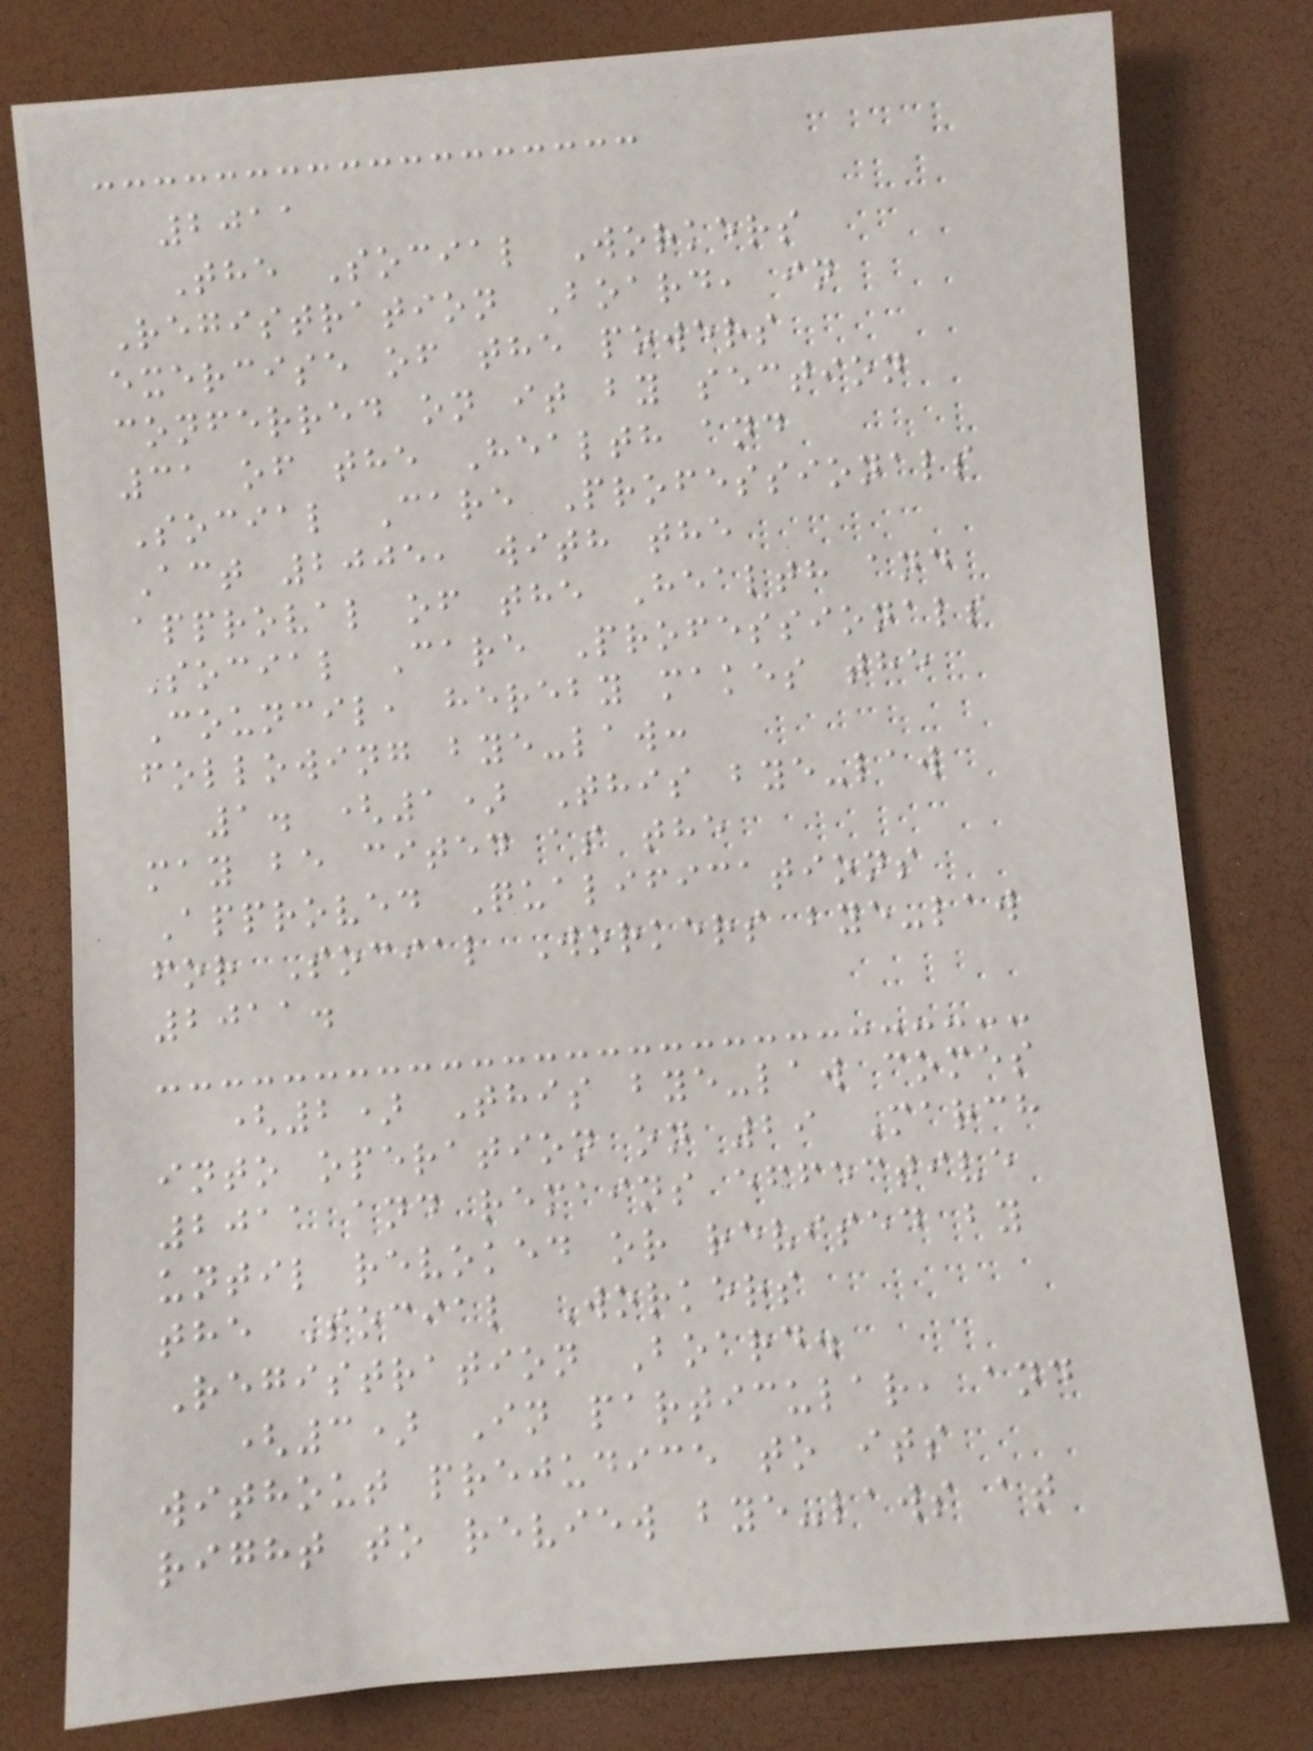2011
The Social Workers
Registration Board, in
exercise of the powers
conferred on it by section
31 of the Health and
Social Care Professionals
Act 2005, with the
approval of the Health and
Social Care Professionals
Council, hereby makes the
following bye-law:
1. (1) This bye-law
may be cited as the
Approved Qualifications
for Social Workers bye-law
2011.
(2) This bye-law comes
into operation on 29 March
2011 and remains effective
until revoked or revised by
the Social Workers
Registration Board.
(3) In particular, and
without prejudice to its
right to review bye-laws at
